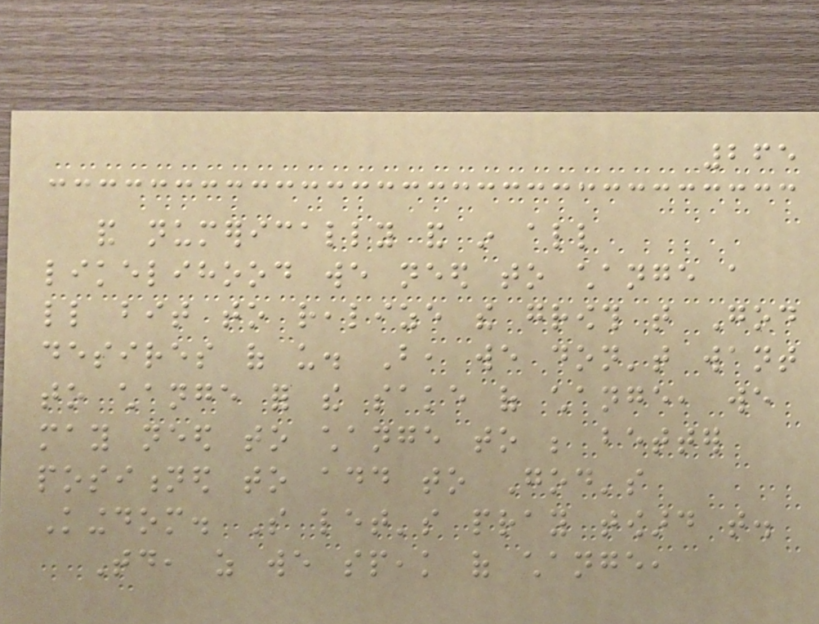265
and numerically and in all
likelihood we need to change a
little bit to realize the growth that God
desires of us. But, we don't want
to change for the sake of change, we
may need to change to be better
positioned to add to God's
Kingdom. So let's pray toward that.
Today, as we speak of change,
